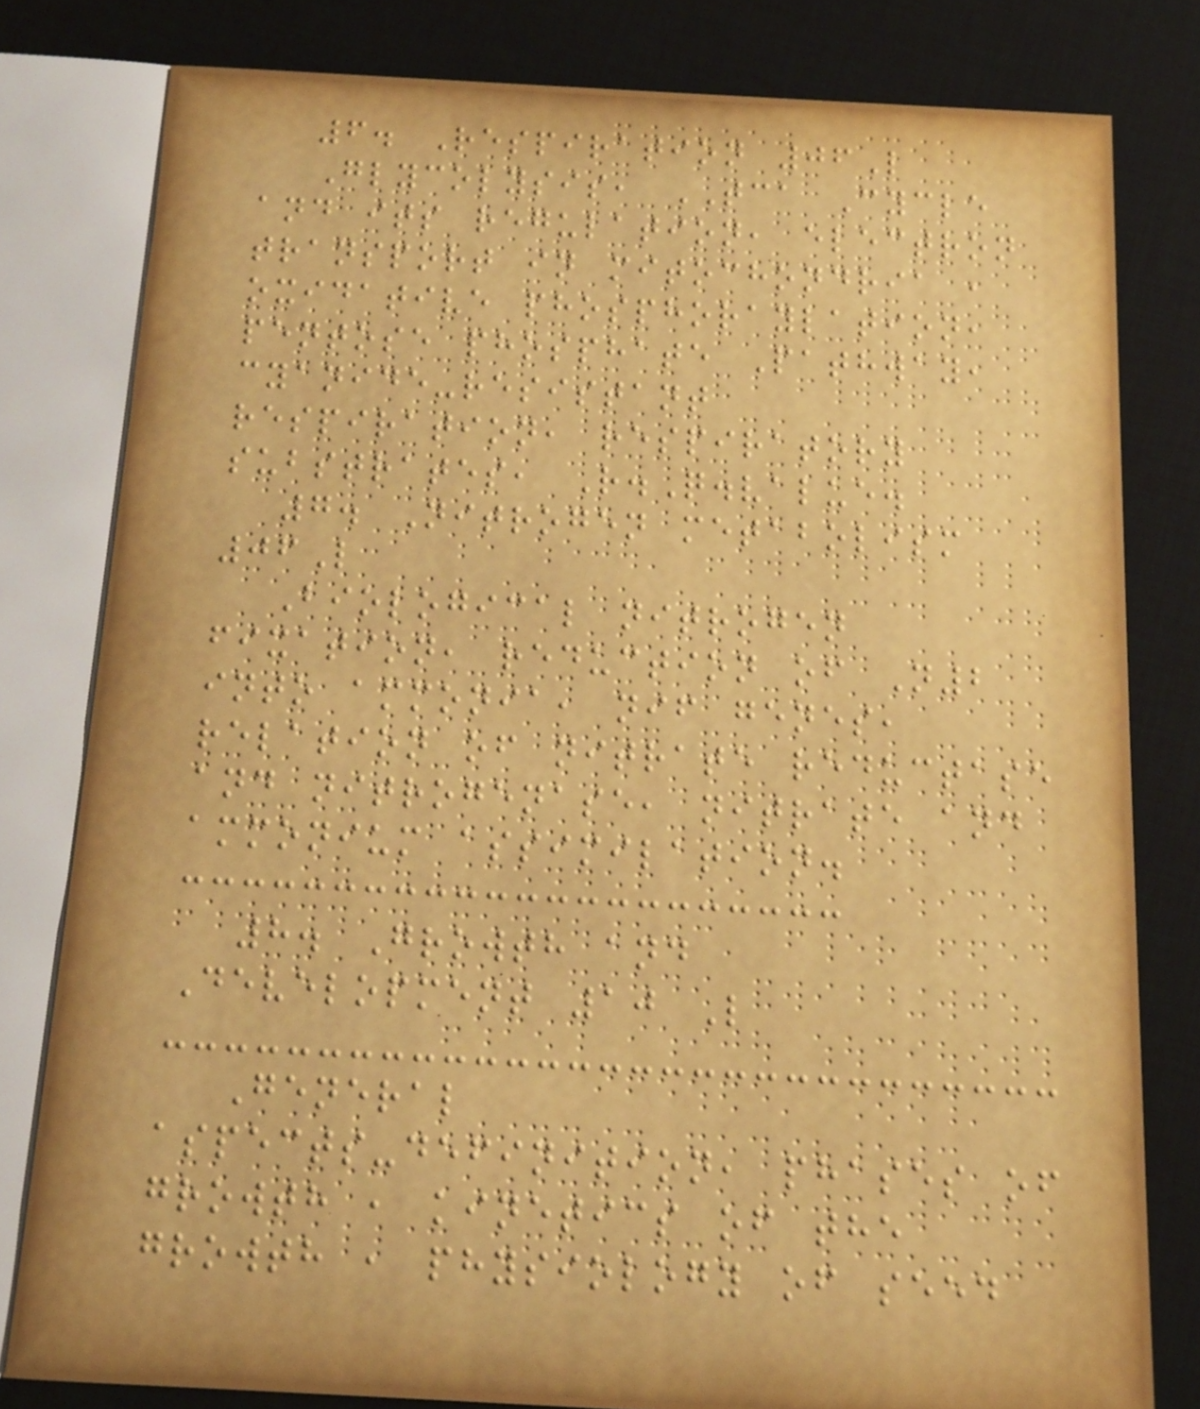6. Respiration 06L
Glycolysis, TCA Cycle
and its regulation, electron
transport in mitochondria ,
oxidative phosphoraylation,
pentose phosphate Pathway,
cyanide-resistant
respiration, respiratory
substrates, R.Q.value.
7. Nitrogen metabolism
06L
Biological nitrogen
fixation, reduction of N2
into ammonia, nif genes,
relation of nitrate reductase
and nitrogenase, nitrate and
ammonium assimilation.
8. Growth and
Development 10 L
General
aspects-definition, phases of
growth , kinetics of the
growth , physiology of seed
